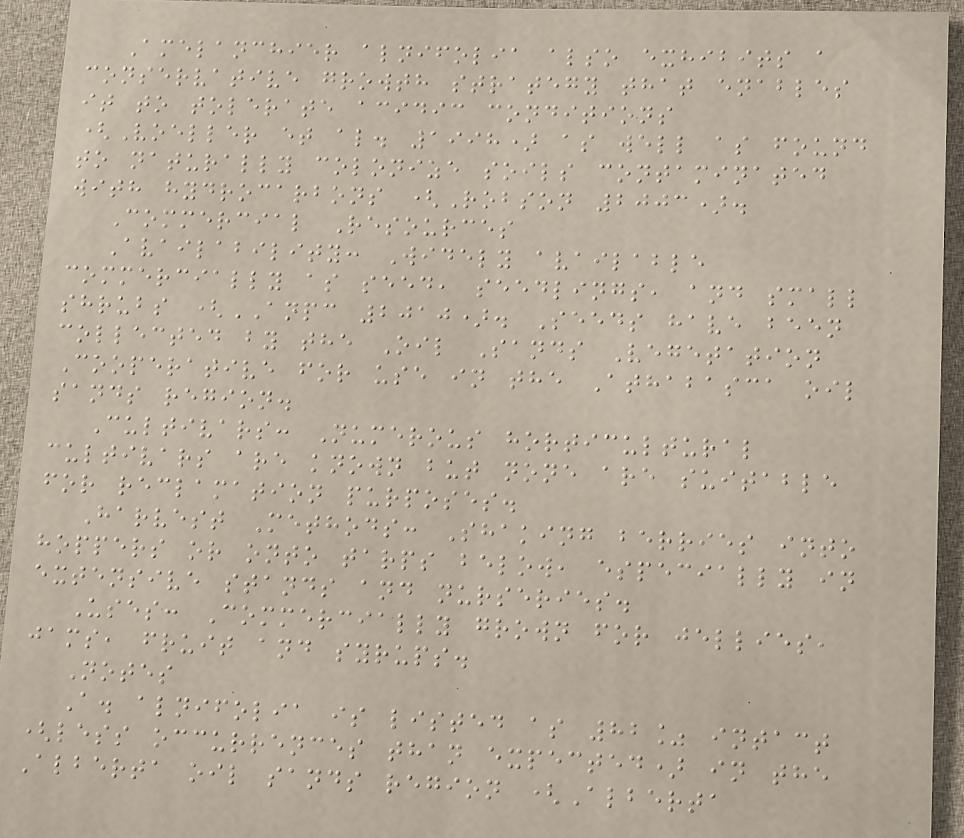Amelanchier alnifolia also exhibits a
conservative growth strategy that enables
it to tolerate acidic conditions
(Voeller et al. 1998) as well as found
to naturally colonize soils contaminated
with hydrocarbons (Robson 2003).
Commercial Resources
Availability: Widely available
commercially as seed, seedlings, and small
shrubs (ANPC 2010). Seeds have been
collected by the Oil Sands Vegetation
Cooperative for use in the Athabasca oil
sands region.
Cultivars: Numerous horticultural
cultivars are known but none are suitable
for reclamation purposes.
Harvest Methods: Shaking berries into
hoppers or onto tarps below, especially in
extensive stands and nurseries.
Uses: Commercially grown for jellies,
jams, fruit and syrups.
Notes
A. alnifolia is listed as 82% intact
(less occurrences than expected) in the
Alberta oil sands region (Alberta
